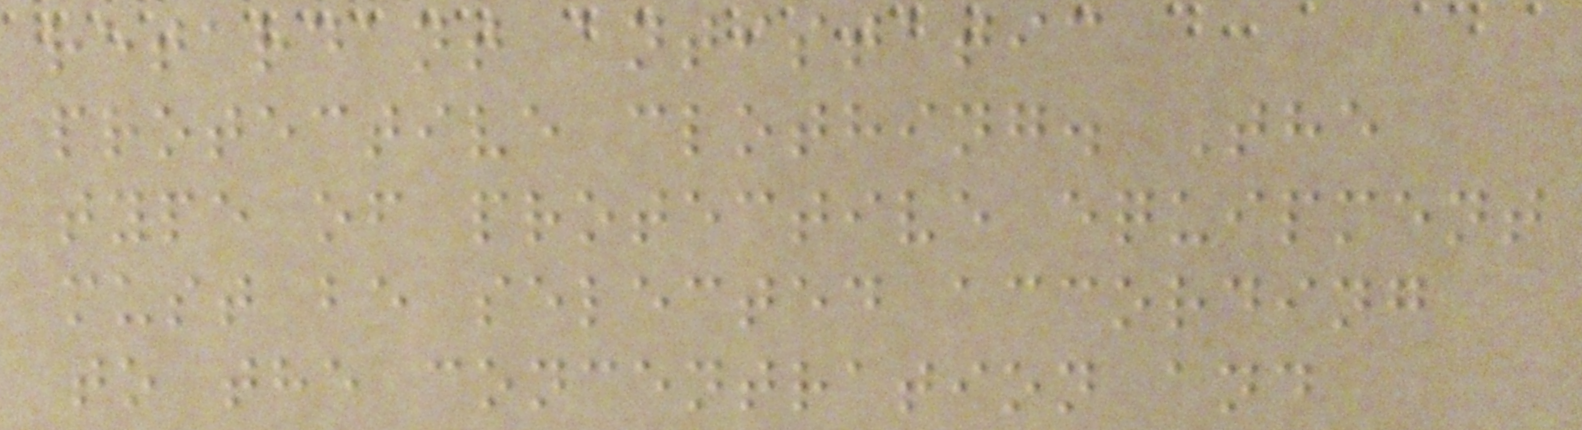retardant antistatic
protective clothing. The
type of protective equipment
must be selected according
to the concentration and
